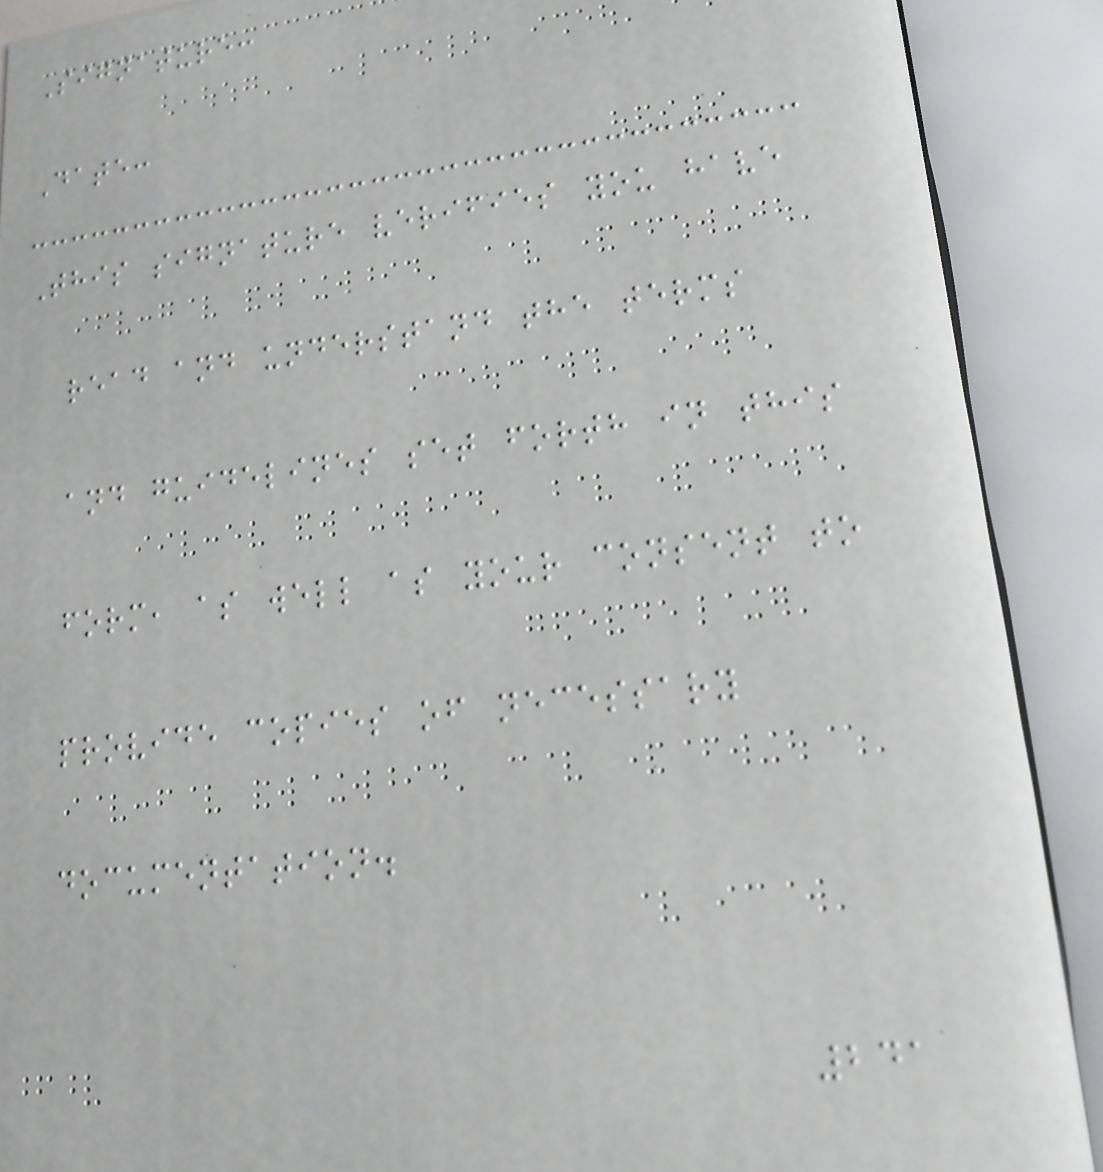Signature:
Date:
This signature verifies you have
read and understand the terms
and guidelines set forth in this
form, as well as your consent to
provide copies of necessary
documentation.
241
